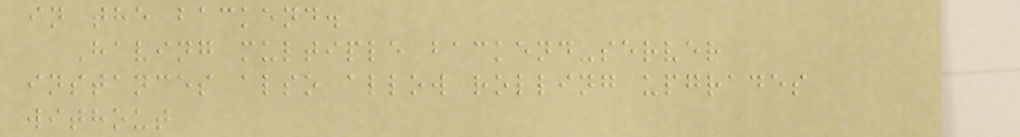in the backend.
Having multiple backend-server
instances also allow rolling upgrades
without
